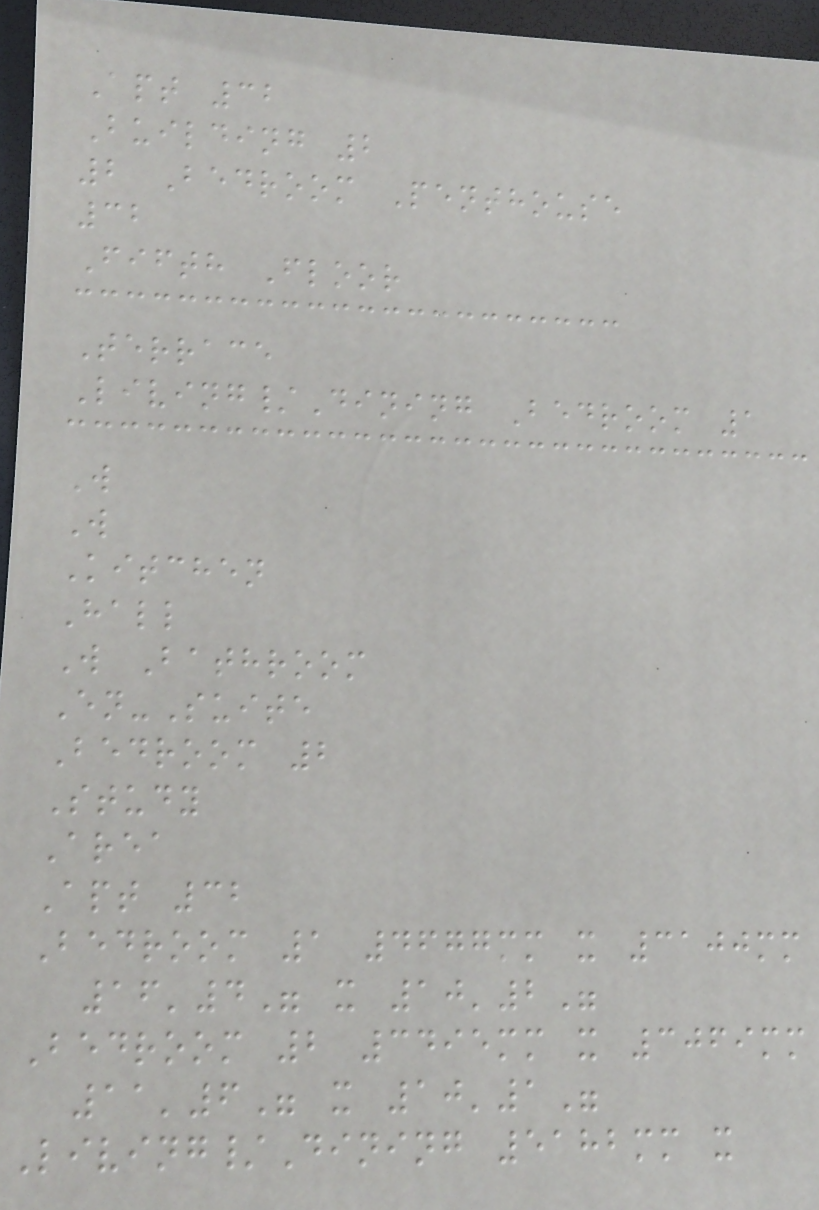Apt 32
Building 2
2 Bedroom Penthouse
32
Fifth Floor
Terrace
Living/Dining Bedroom 1
W
W
Kitchen
Hall
W Bathroom
En-Suite
Bedroom 2
Study
Area
Apt 32
Bedroom 1 4677mm x 3100mm
16'4" x 10'2"
Bedroom 2 3495mm x 3069mm
11'6" x 10'1"
Living/Dining 5182mm x
